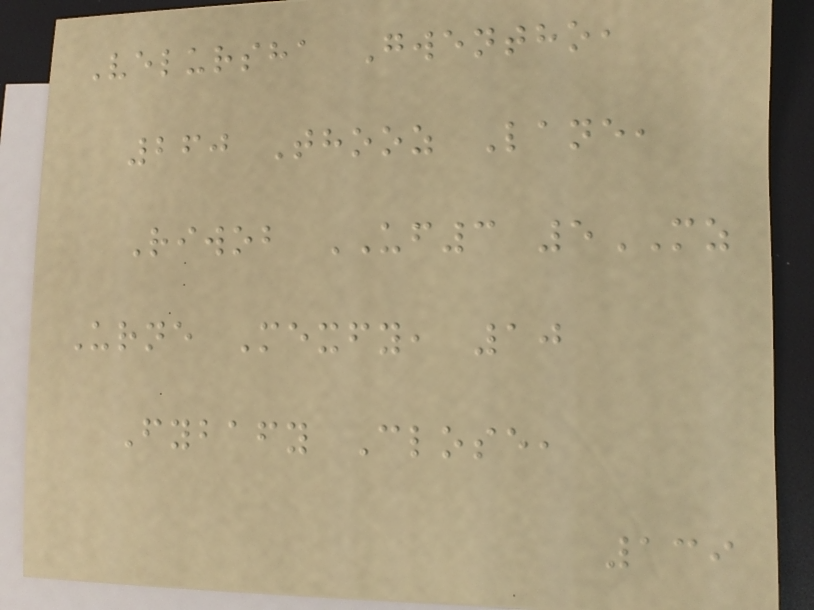Velursha Gwentho,
260 Thooz Lane,
Riwob UF3 5MZ
Urne Mexfy, 10
Fybafy Close,
139
